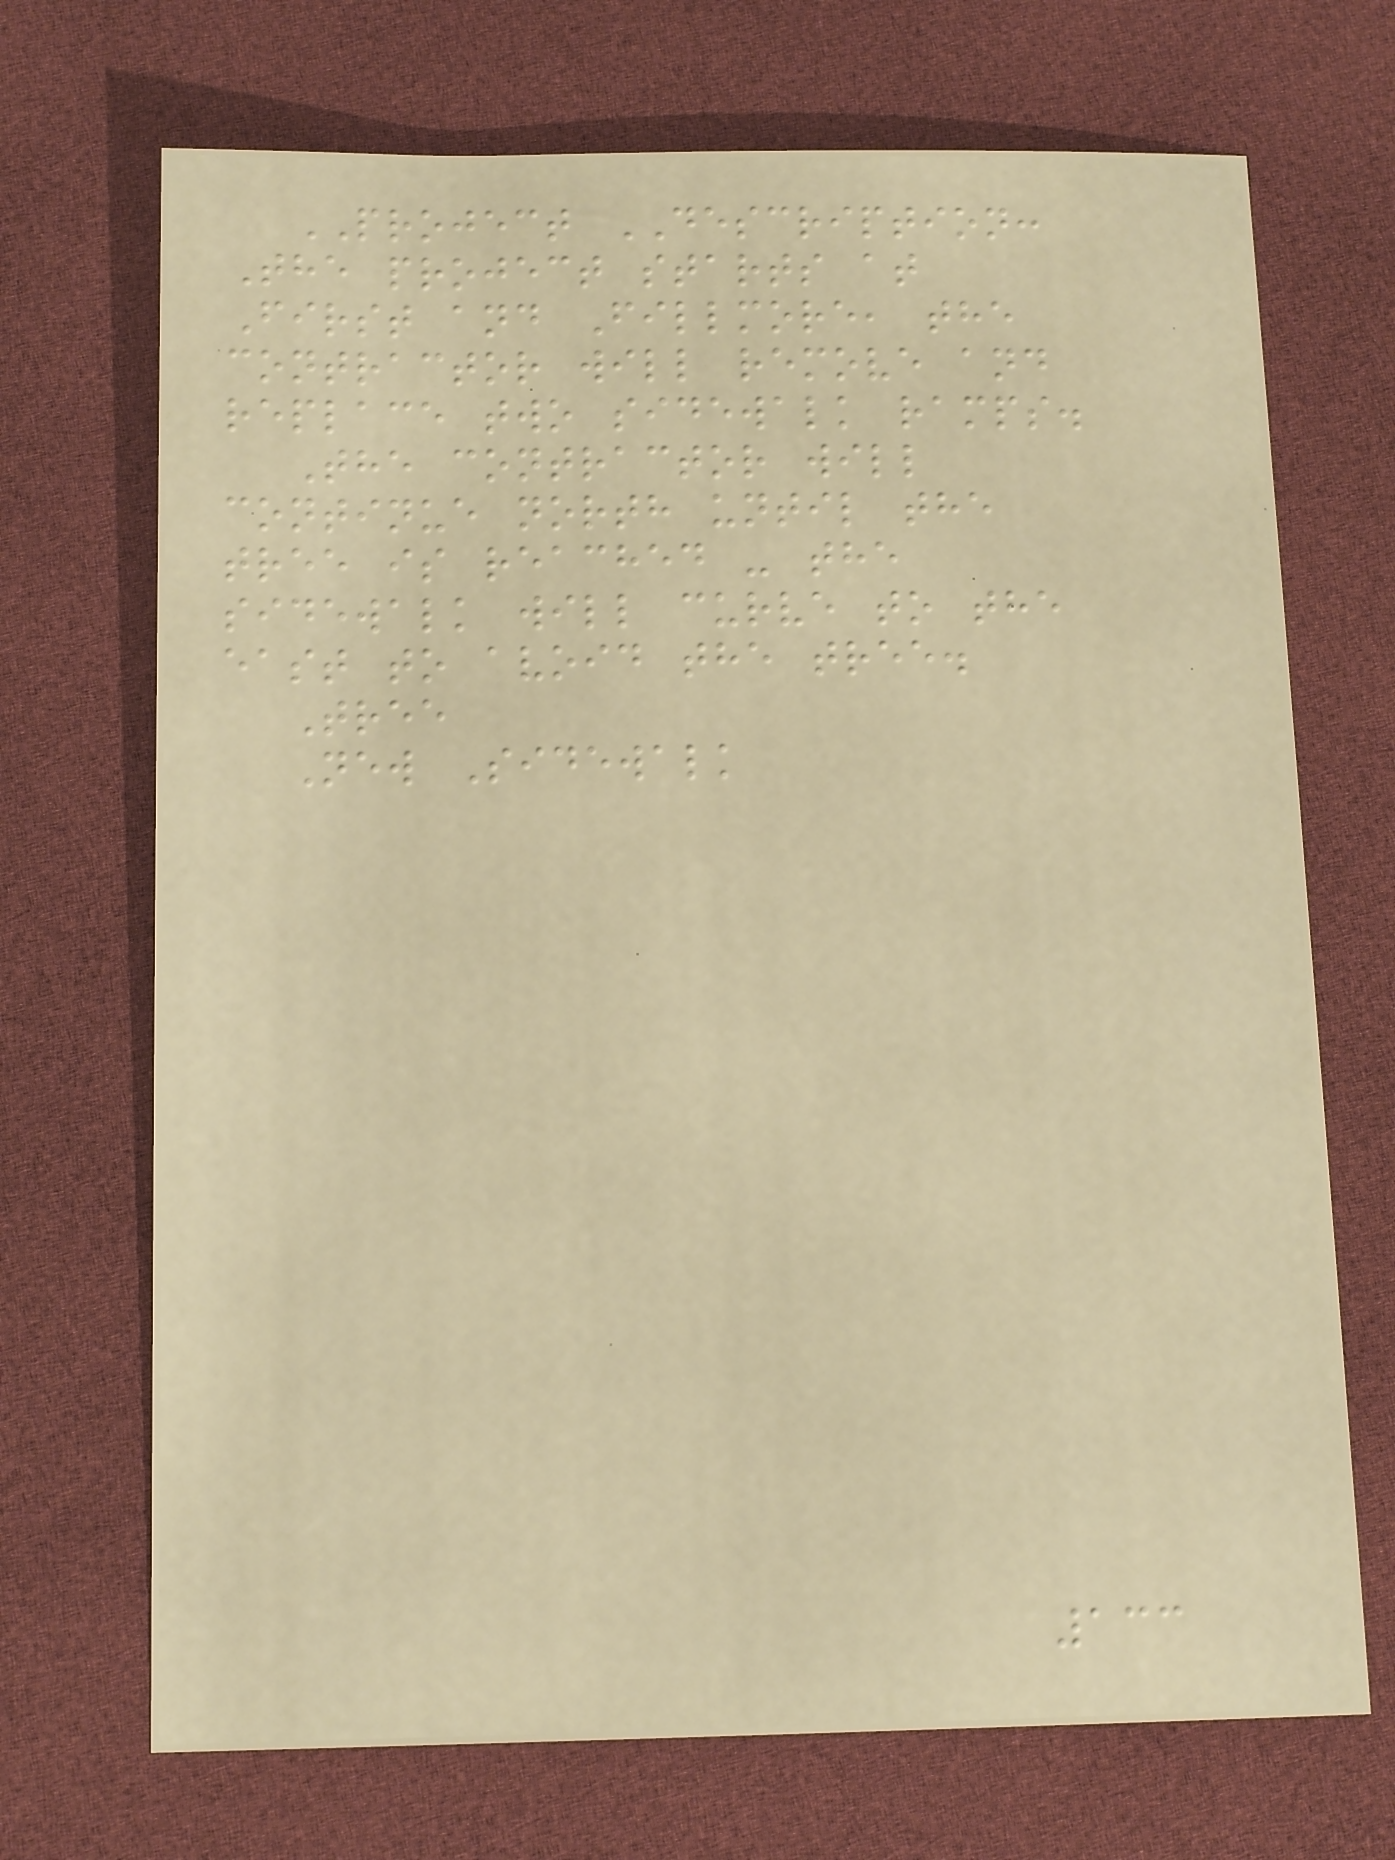PROJECT DESCRIPTION:
The project starts at
First and Fillmore, the
contractor will remove and
replace two sidewalk ramps.
The contractor will
continue north until the
tree is reached - the
sidewalk will curve to the
east to avoid the tree.
Tree
New Sidewalk
133
